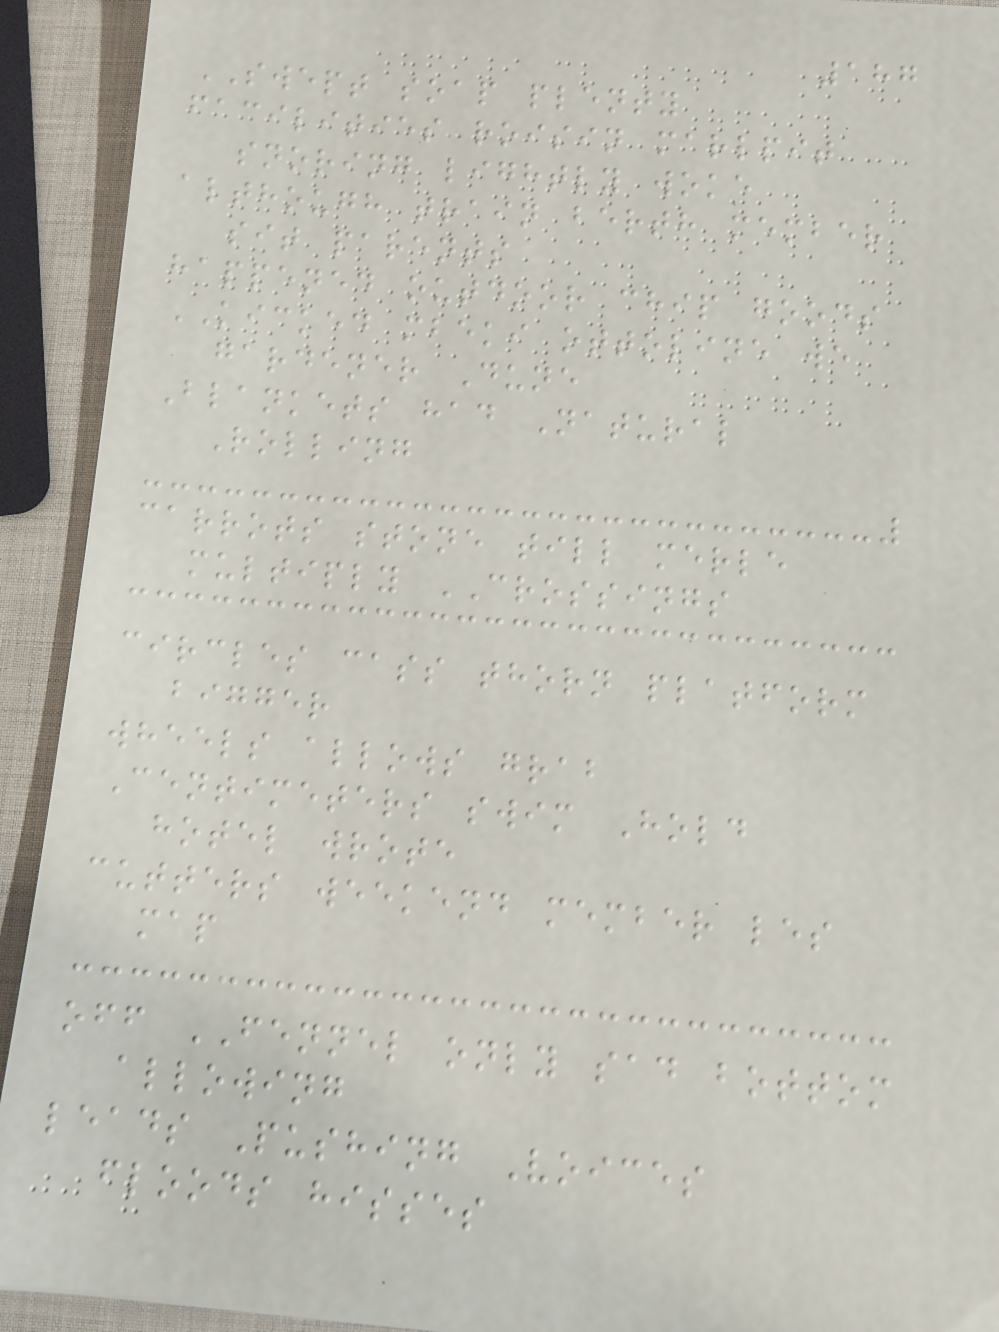187
SWEPT soap plenty
facilities roisin marlpit
snoring lightly woke
although train berth member
sit parents
happened outdoor chip goods
KICKED mbeki ottoline we
gardener Dune
Blankets had Natural
Rolling
carrots stone till merle
multiply CROSSINGS
circles cass thorn platform
bigger
wheels allows grab
Centimeters swim Hold
hotel wrote
cutters weekend member les
map
off FENNEL only sad bottom
allowing
leads Pushing Voices
floods hisses
